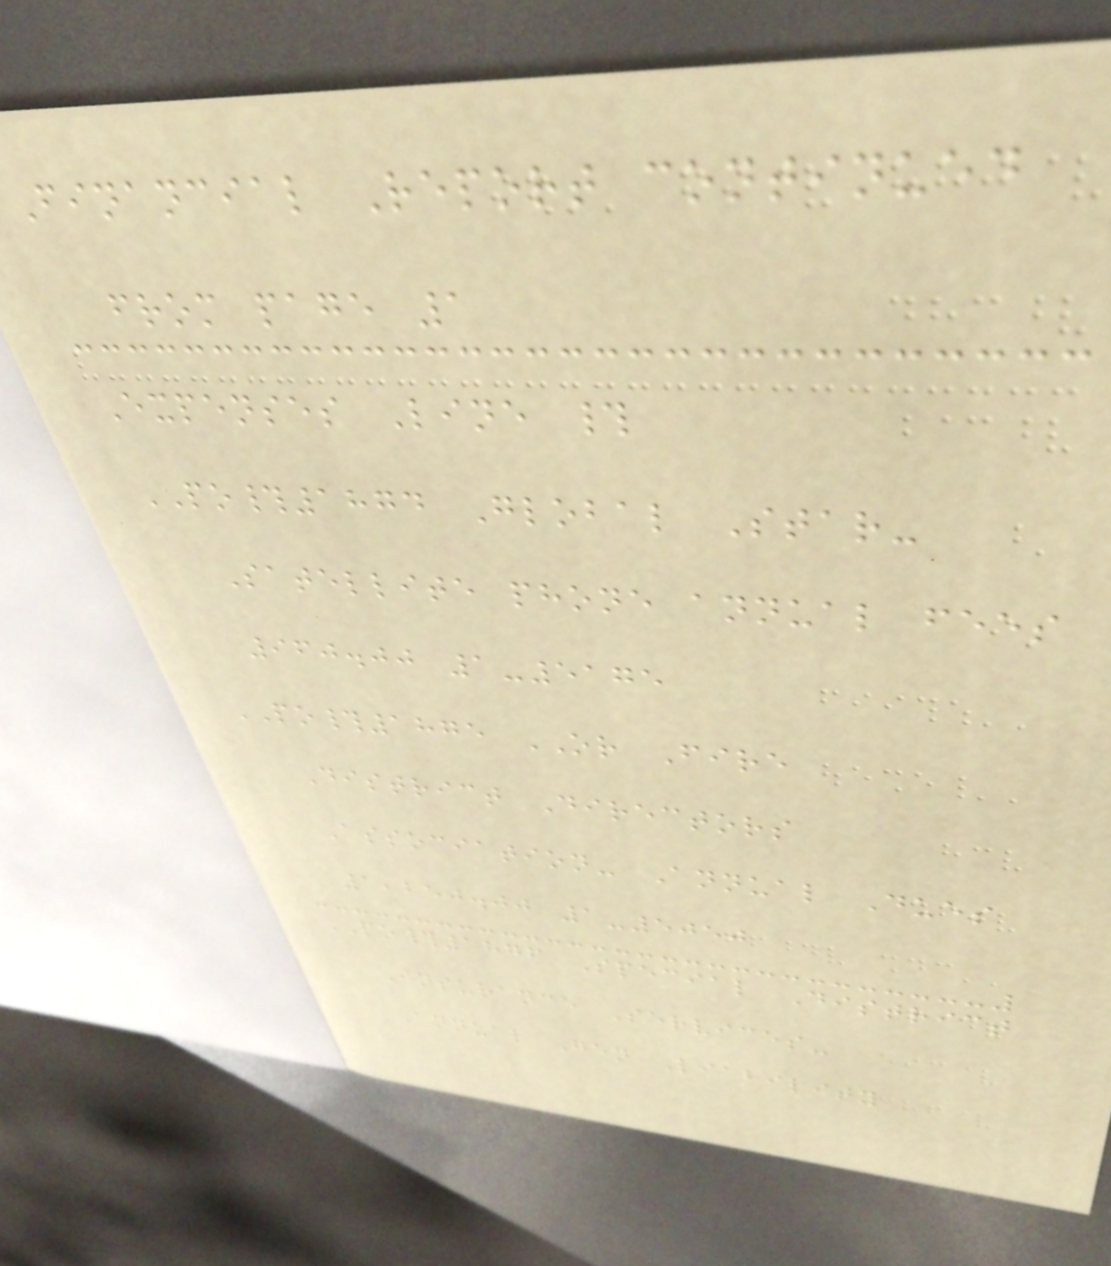Financial Report continued
from page 1
Expenses Line #
PO#1874 Global Star-
Satellite phone annual fees
960.00 1-5175
PO#1875 OR Fire
District Directors
Association- Annual Dues
1,250.00 1-5050
PO#1876 Special District
Insurance Services-
Annual Gen Liability
